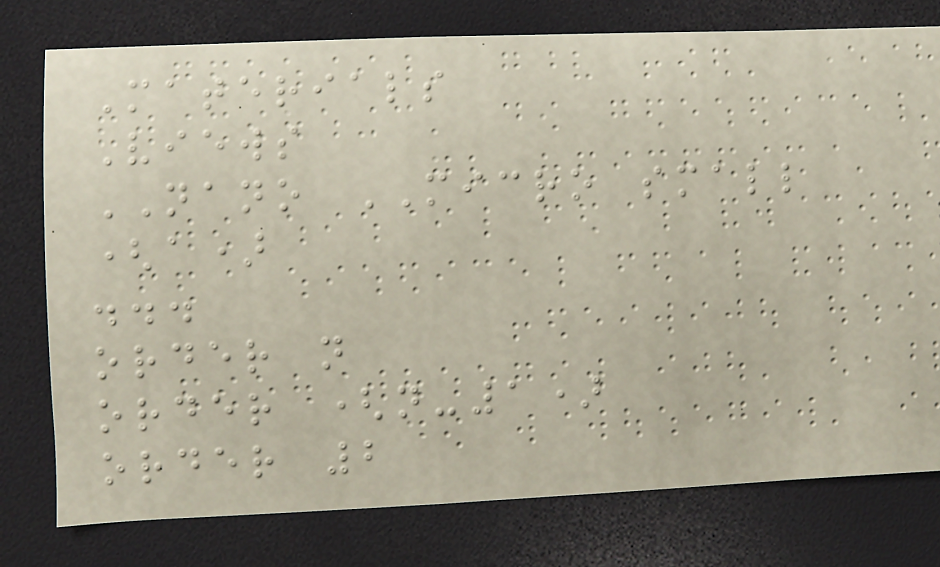Materials
Views
NANO MICRO small
(a)
...
order n
order (n-1)
order 2
